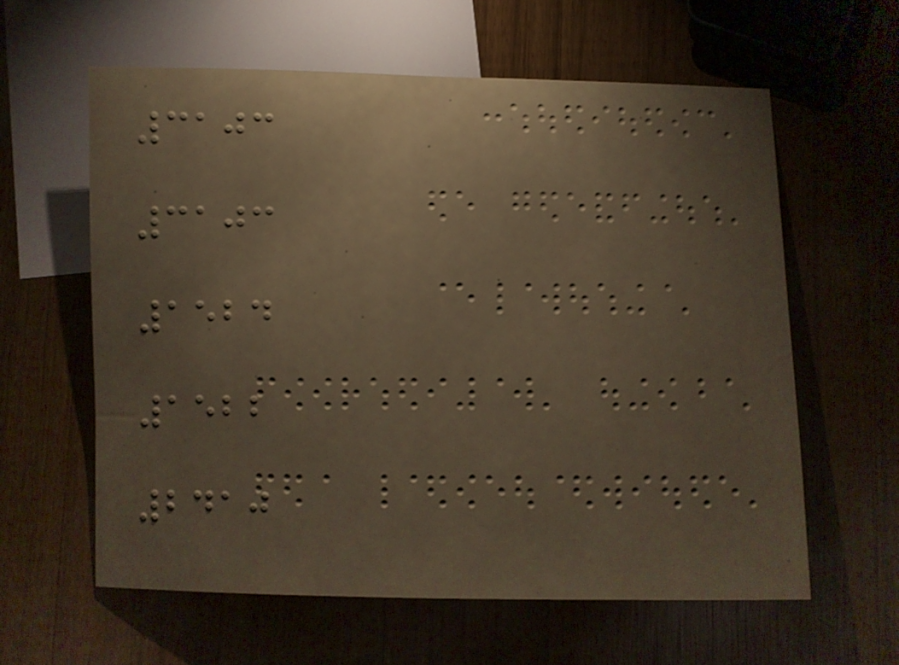3103
3103
1524
1522
2410
